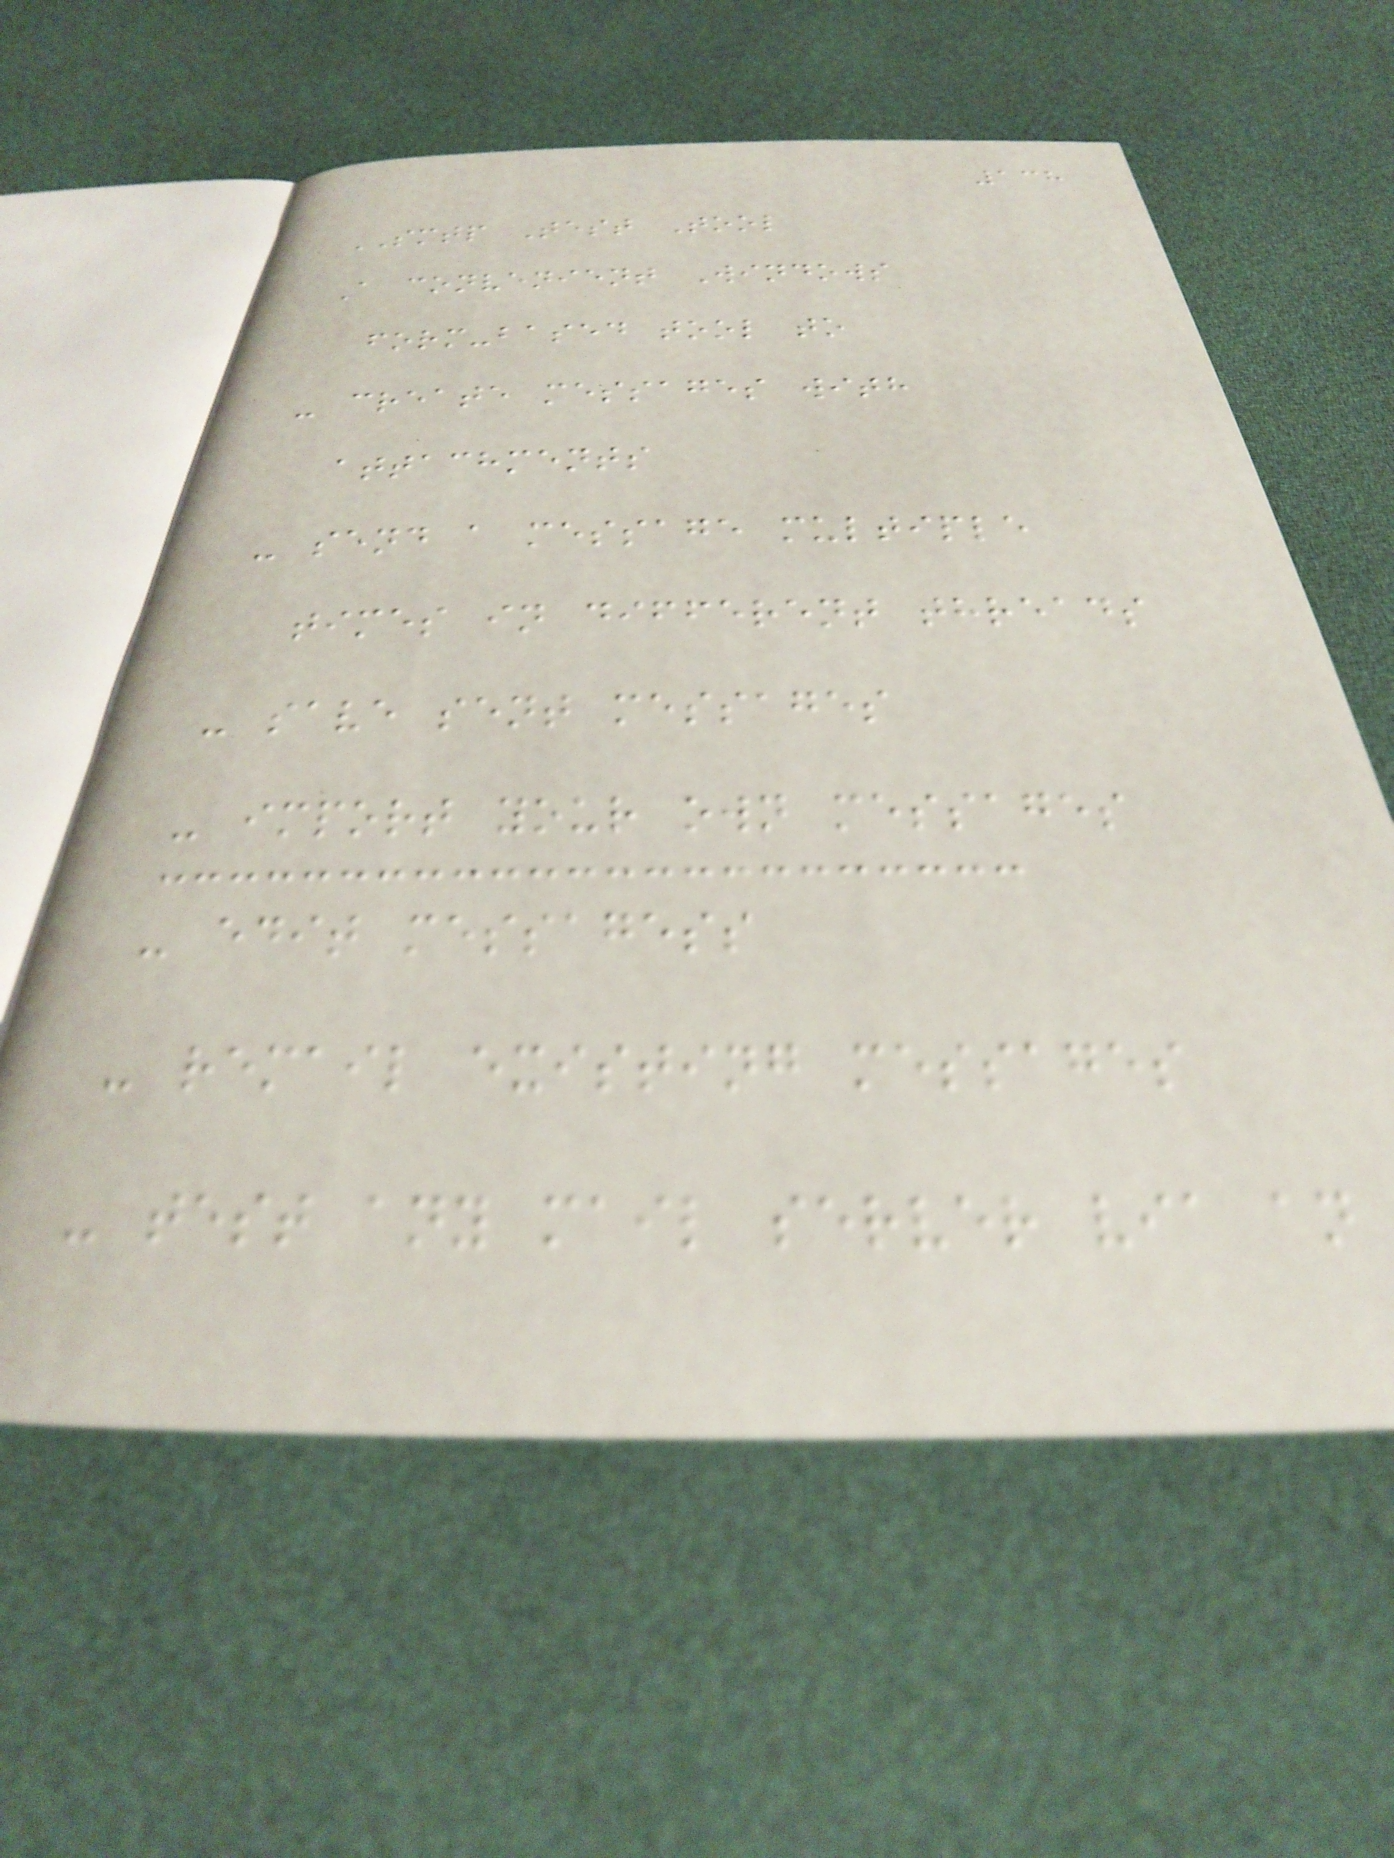138
SMTP Test Tool
A convenient Windows
form-based tool to
- create messages with
attachments
- send a message multiple
times in different threads
- save sent messages
- import your own messages
- edit messagess
- remail existing messages
- test any mail server via an
